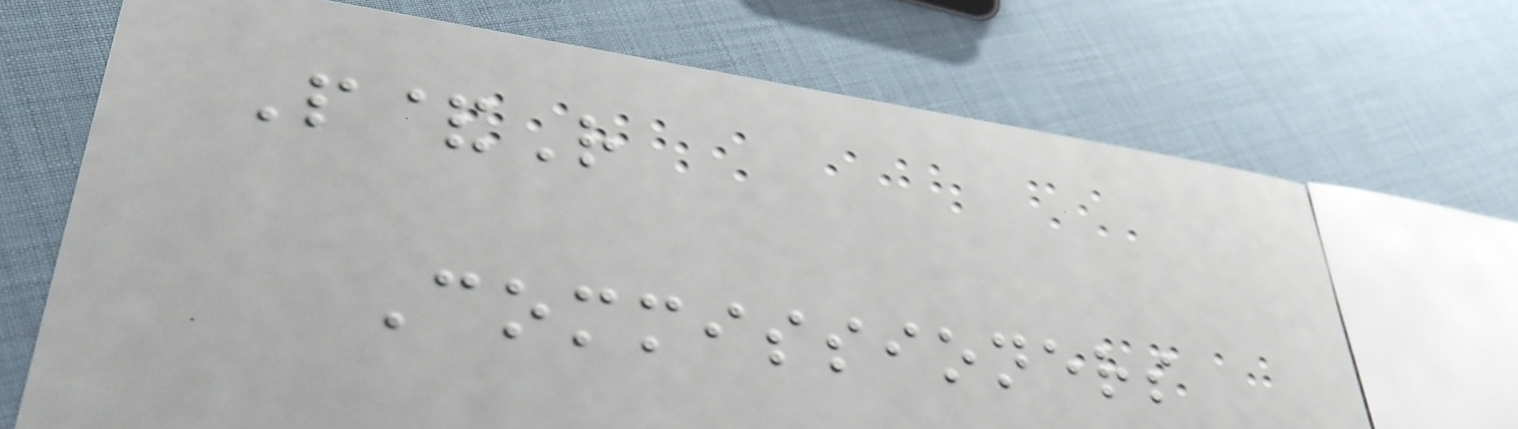P&R
Commissioners
